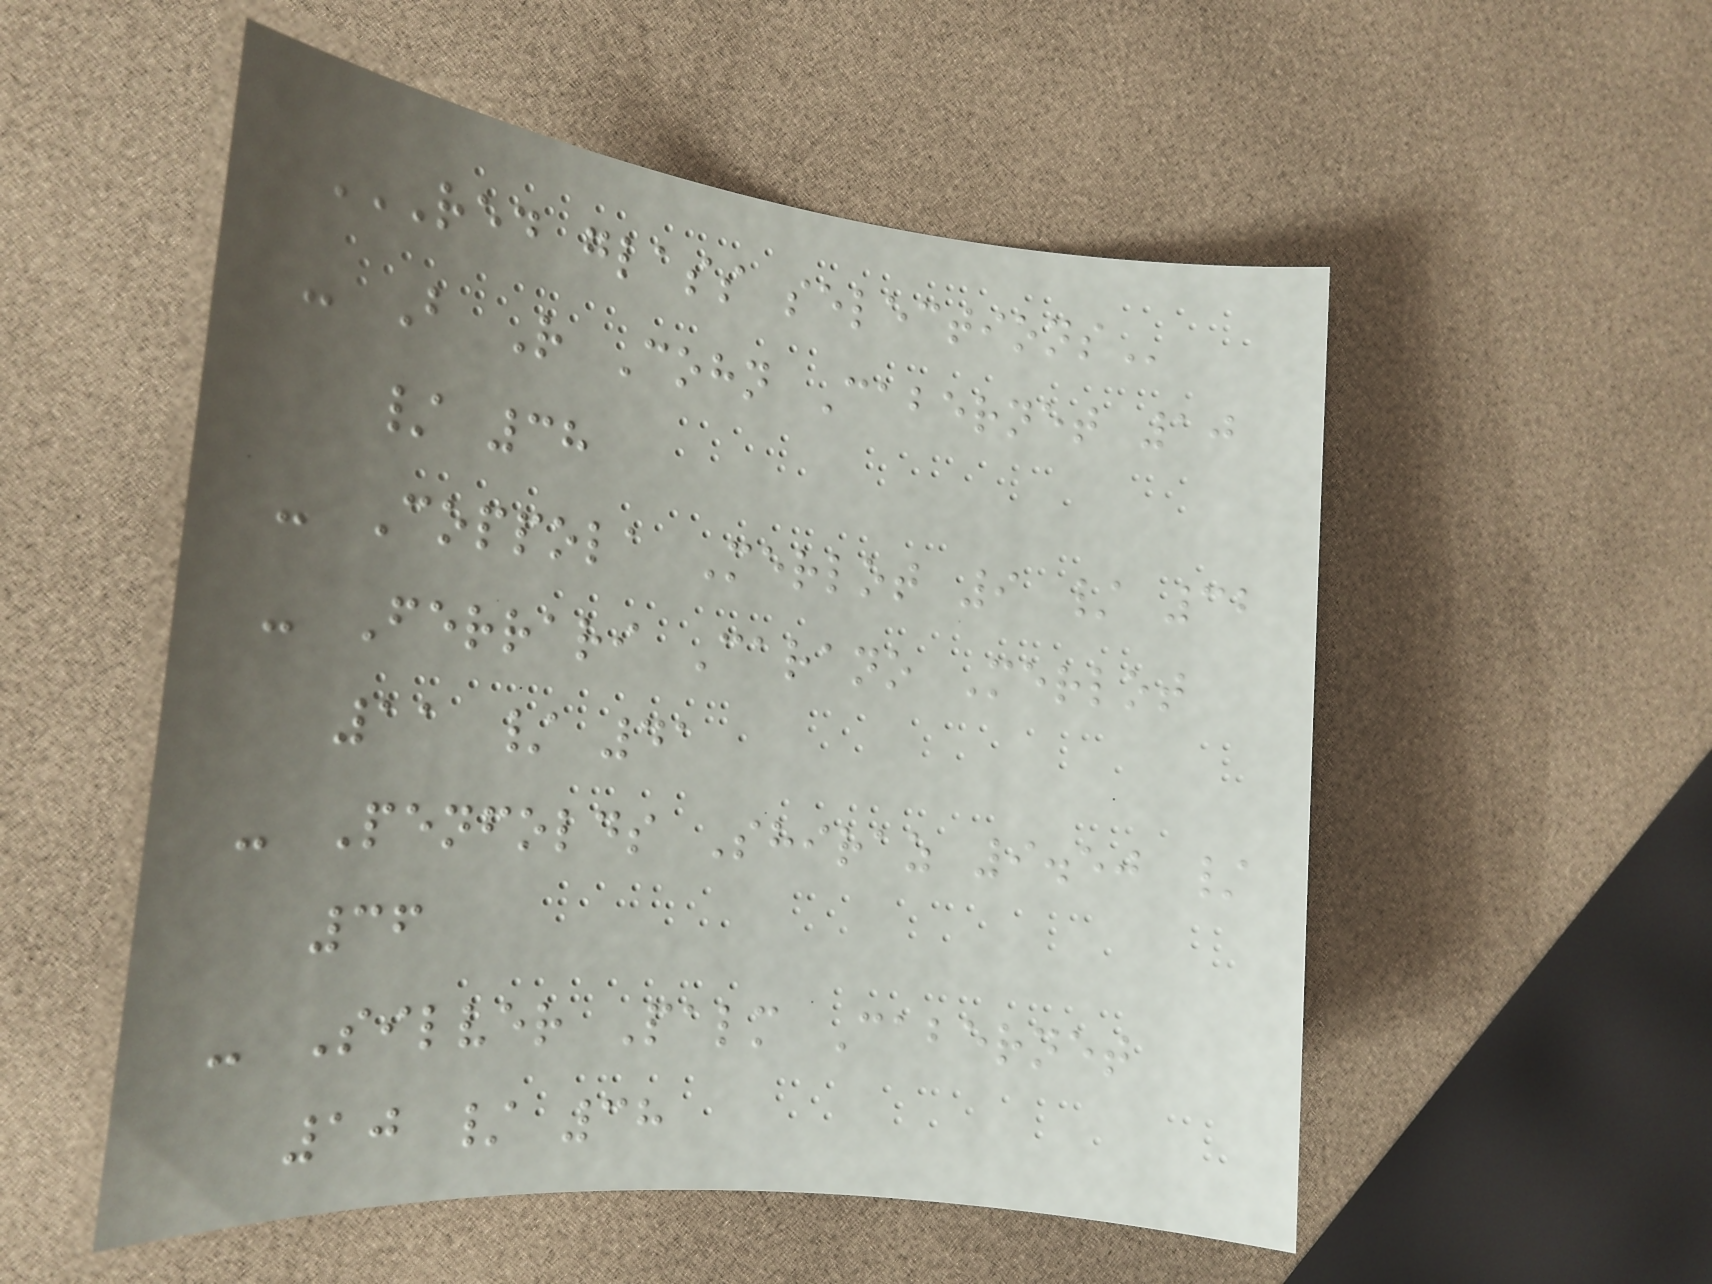RED GLASS SELECTIONS
- B R Cohn Cabernet 10
/ 38
- Coppola Merlot 9 / 32
- Ferrari Carano Merlot
11 / 41
- Penfolds Shiraz 9.50 /
36
- Silver Palm Cabernet
10 / 38
